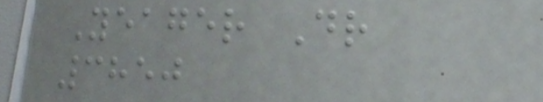Yeager Dr
3850
